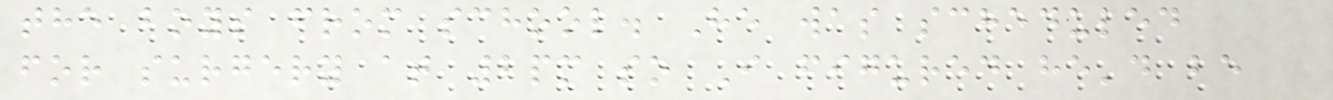the boys from school. He was scheduled
for surgery at 2pm so I figured he'd be
